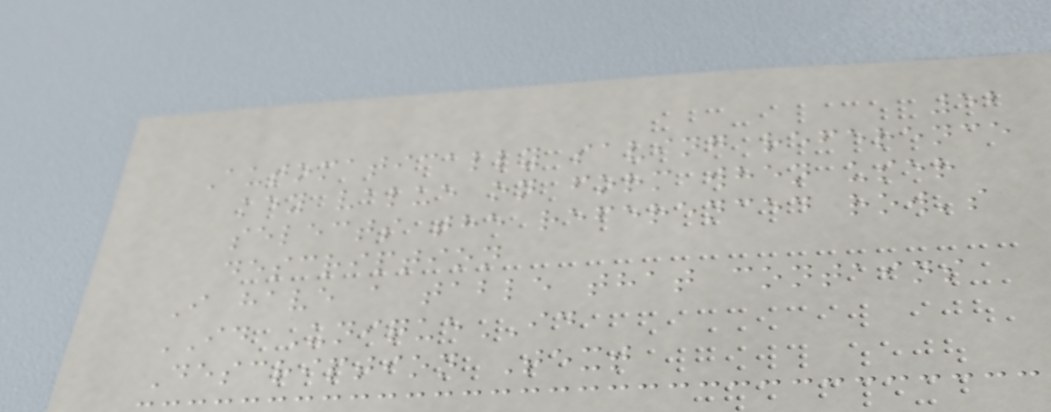52
Automatically saving reference
key value on form when user
selects the referenced row's
description
I have a table that contains
ID UniqueID
Description Text
